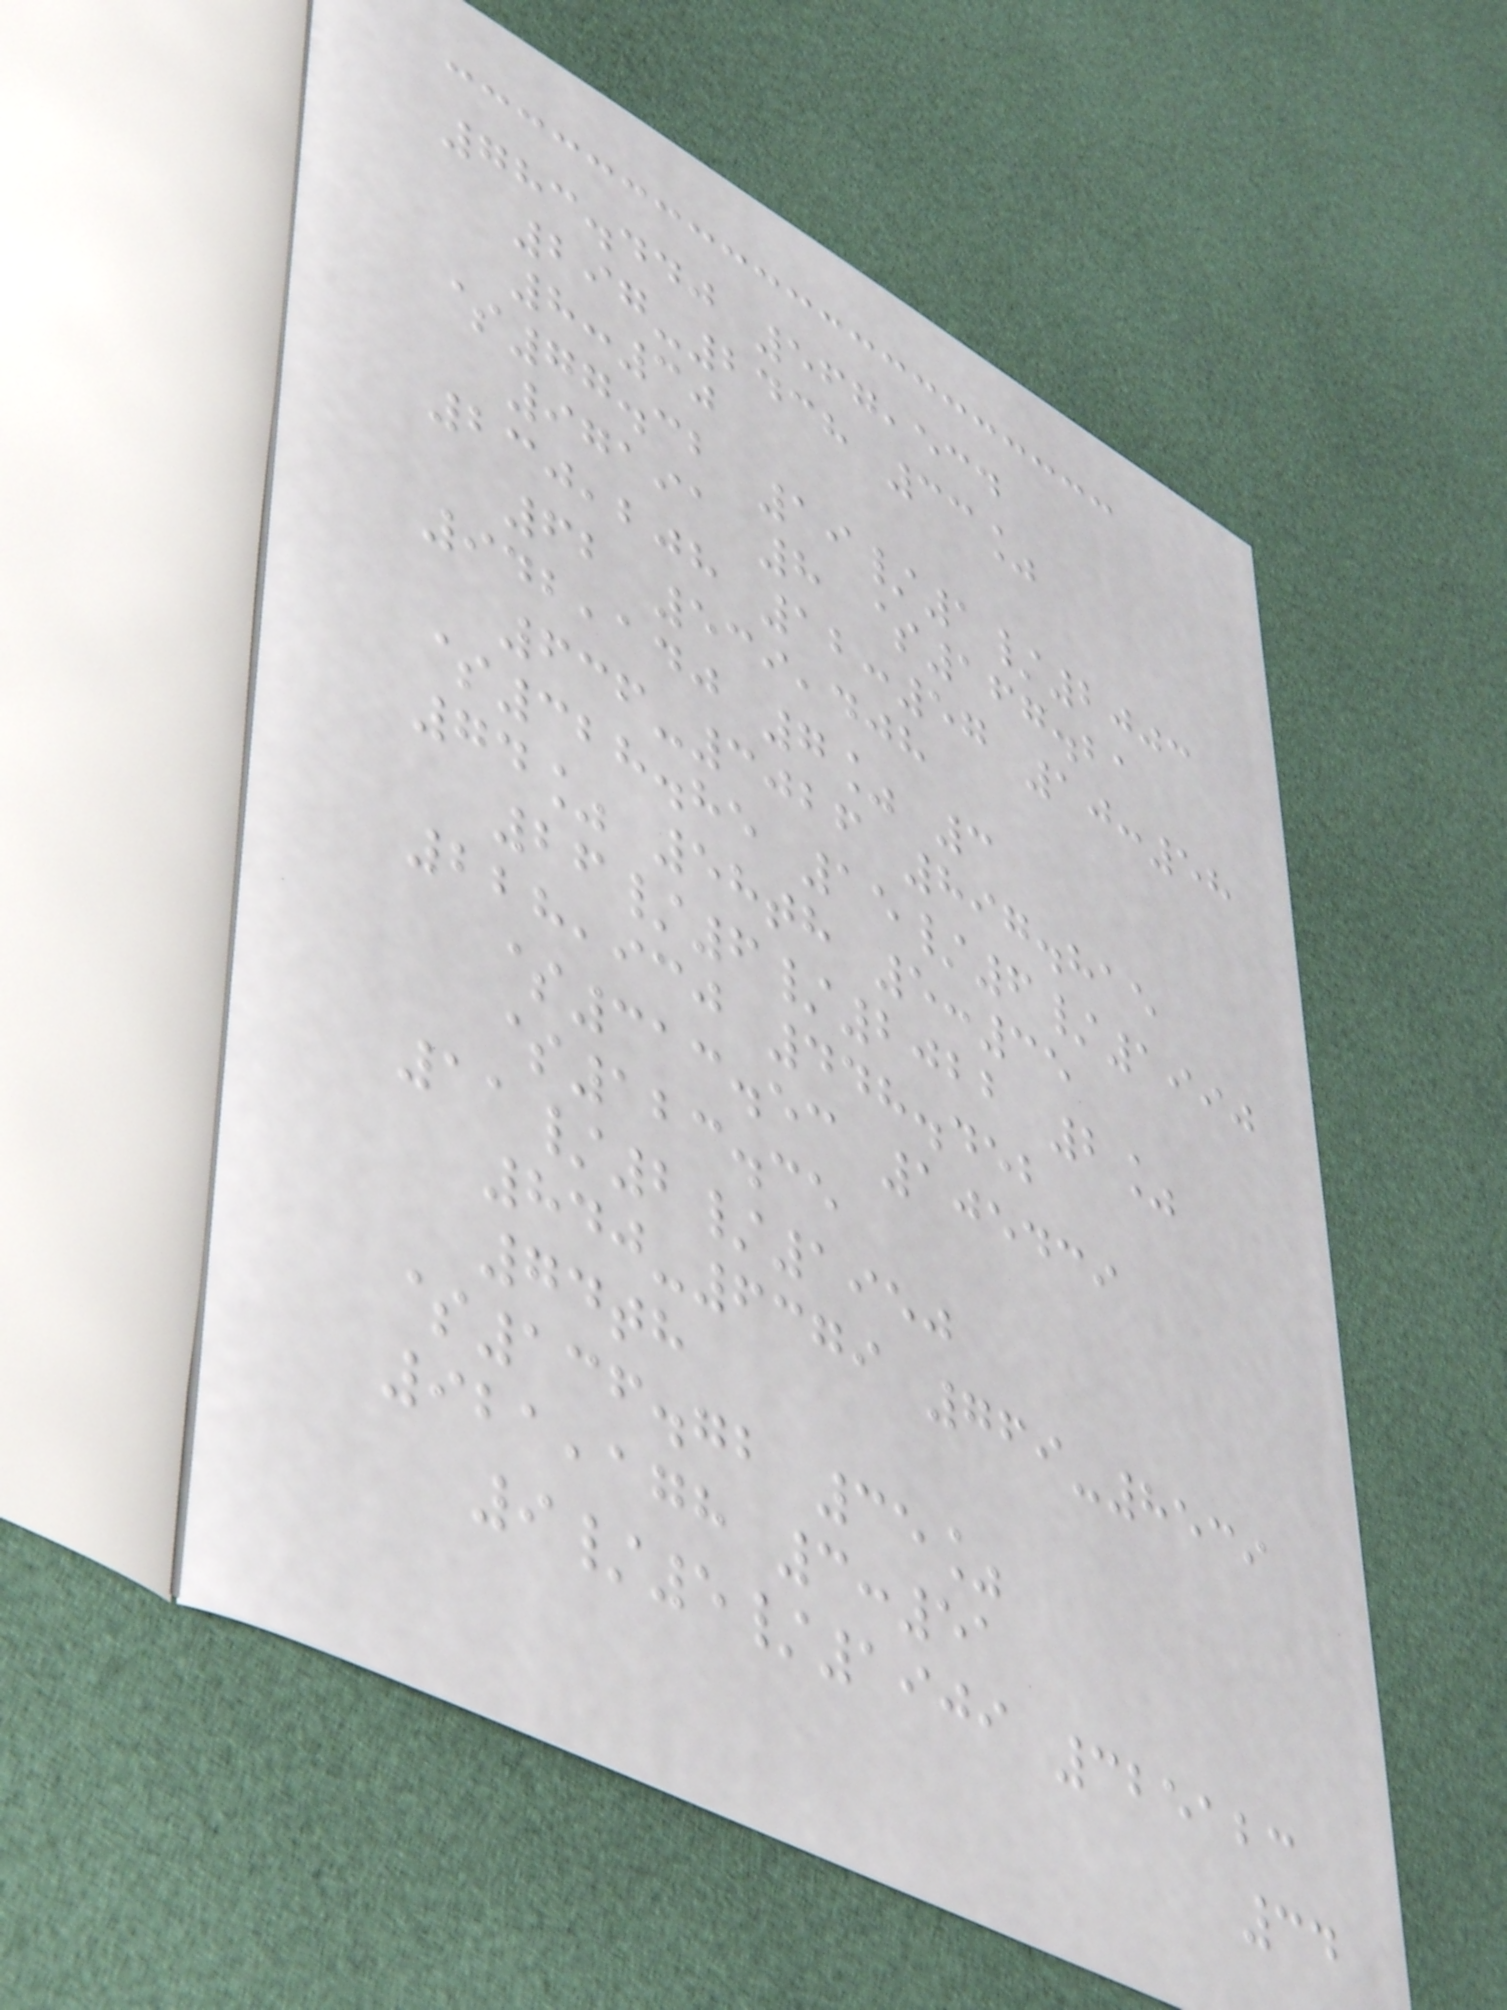783.440 567,534
297-2438 33%
8:30
$77.32 19/1/2003
97191 8 $167.21
230,208 12:57 10:58
62 539,408
942,140 7% 3
636-3026 897.815
$328.85 15/6/1990
74% 58th 5:35
26/6/2022 2%
228,930 448.452
$313.53 105439
$123.35
11/2/1950
840-6379 769-8539
74th
$136.72 35%
921,178 3:51
9/5/1909 325123
34
